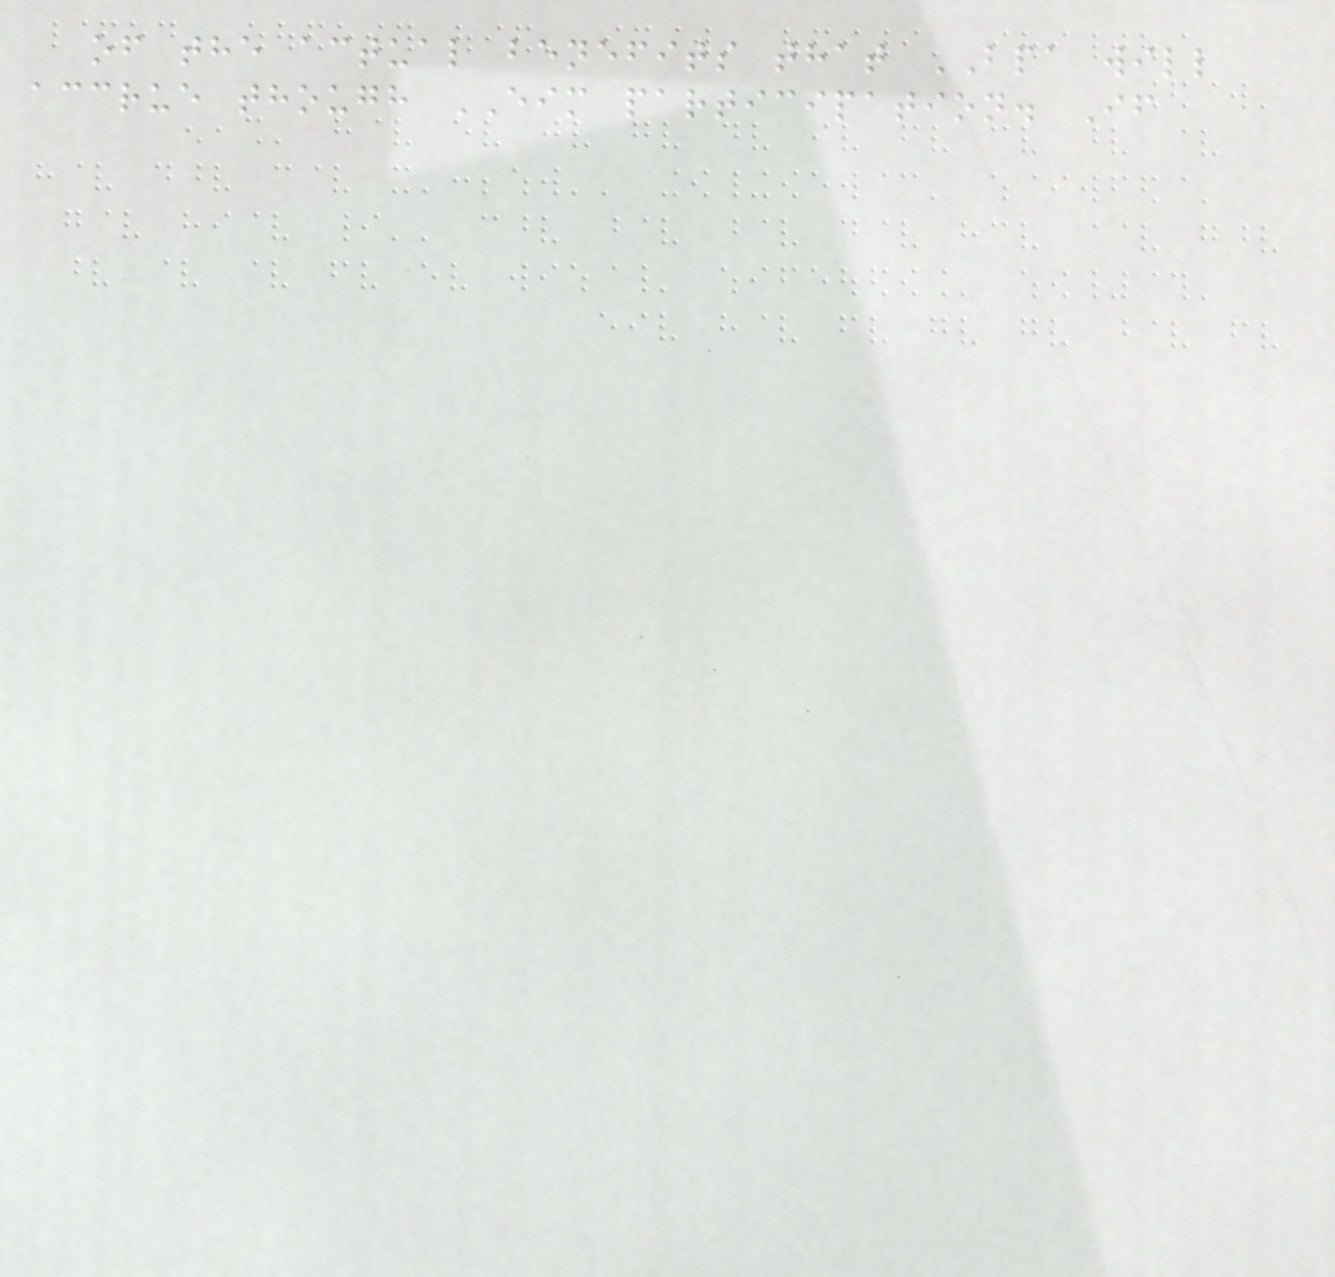of the actual benefits that BPA will
accrue though EIM participation. If
